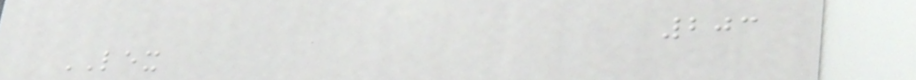203
LEX
